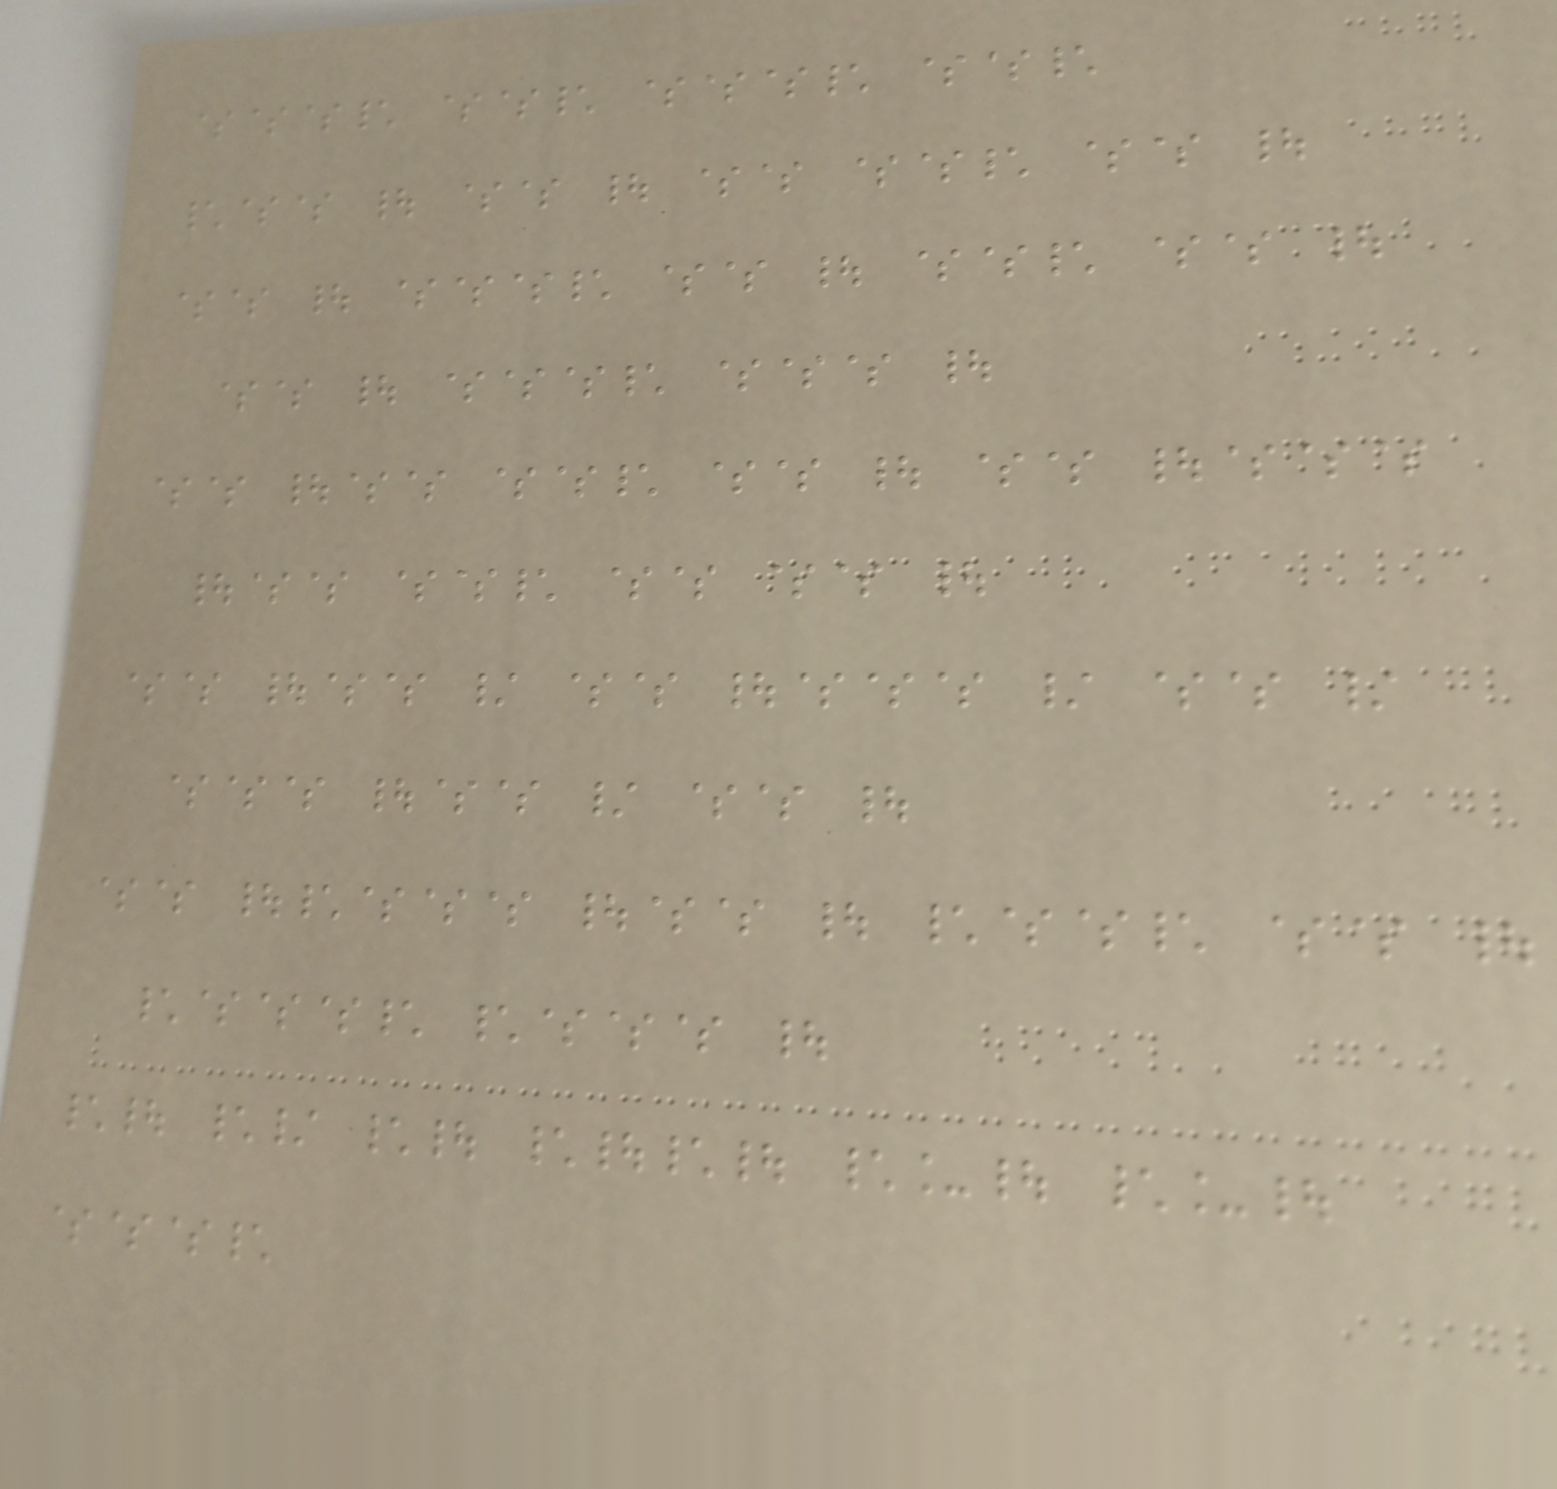$$$\ $$\ $$$\ $$\
\$$ | $$ | $$ $$\ $$ |
$$ | $$$\ $$ | $$\ $$ |
$$ | $$$\ $$$ |
$$ |$$ $$\ $$ | $$ |$$$
|$$ $$\ $$ $$ |
$$ |$$ / $$ |$$$ / $$ /
$$$ |$$ / $$ |
$$ |\$$$ |$$ | \$$\ $$ |
\$$$\ \$$$ |
\| \/ \| \|\| \_| \_|
$$$\
